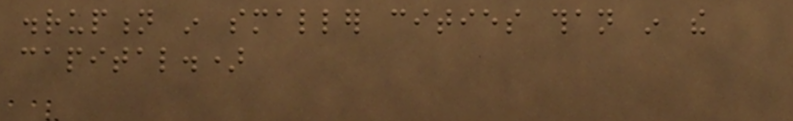disruption in smaller cities than in the
capital.)
